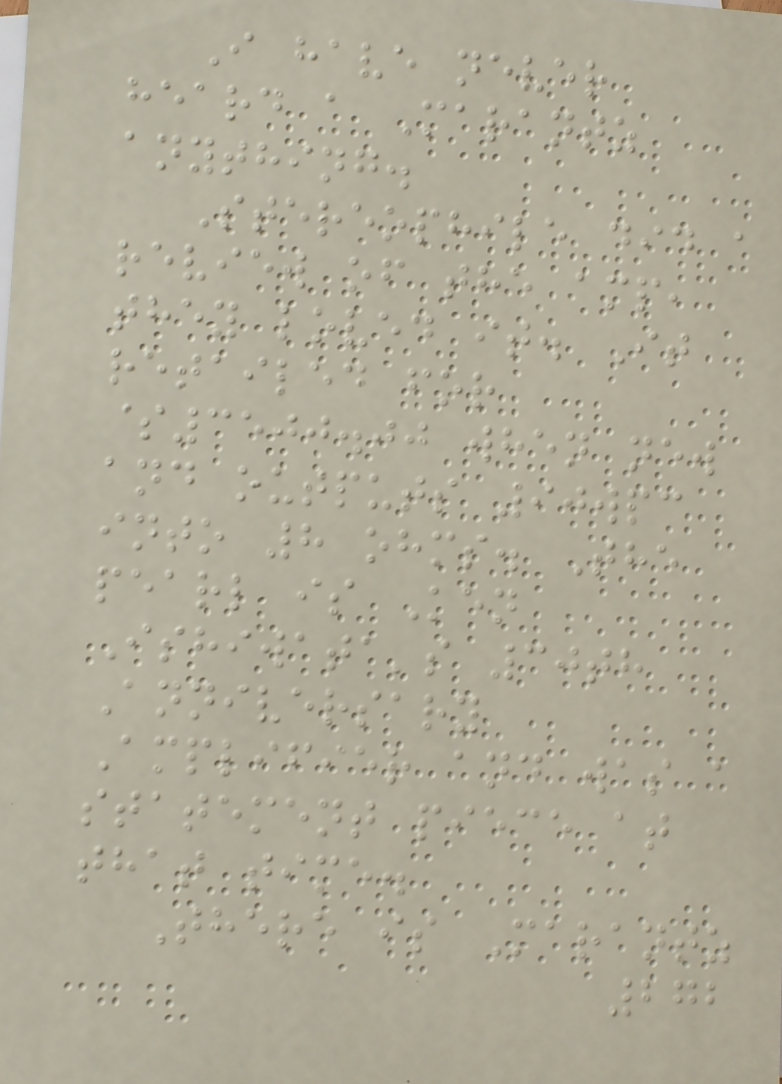I have never
heard a Marantz
anything.
Stereophile did a
review of the amp,
they loved it. It
retailed for
$3500.00 when new
and outputs 90wpc
into 8 ohms. The
pearl is Ken
Ishiwata's 30th
Anniversary
Amplifier and was a
statement piece at
that time.
There is Marantz
272
